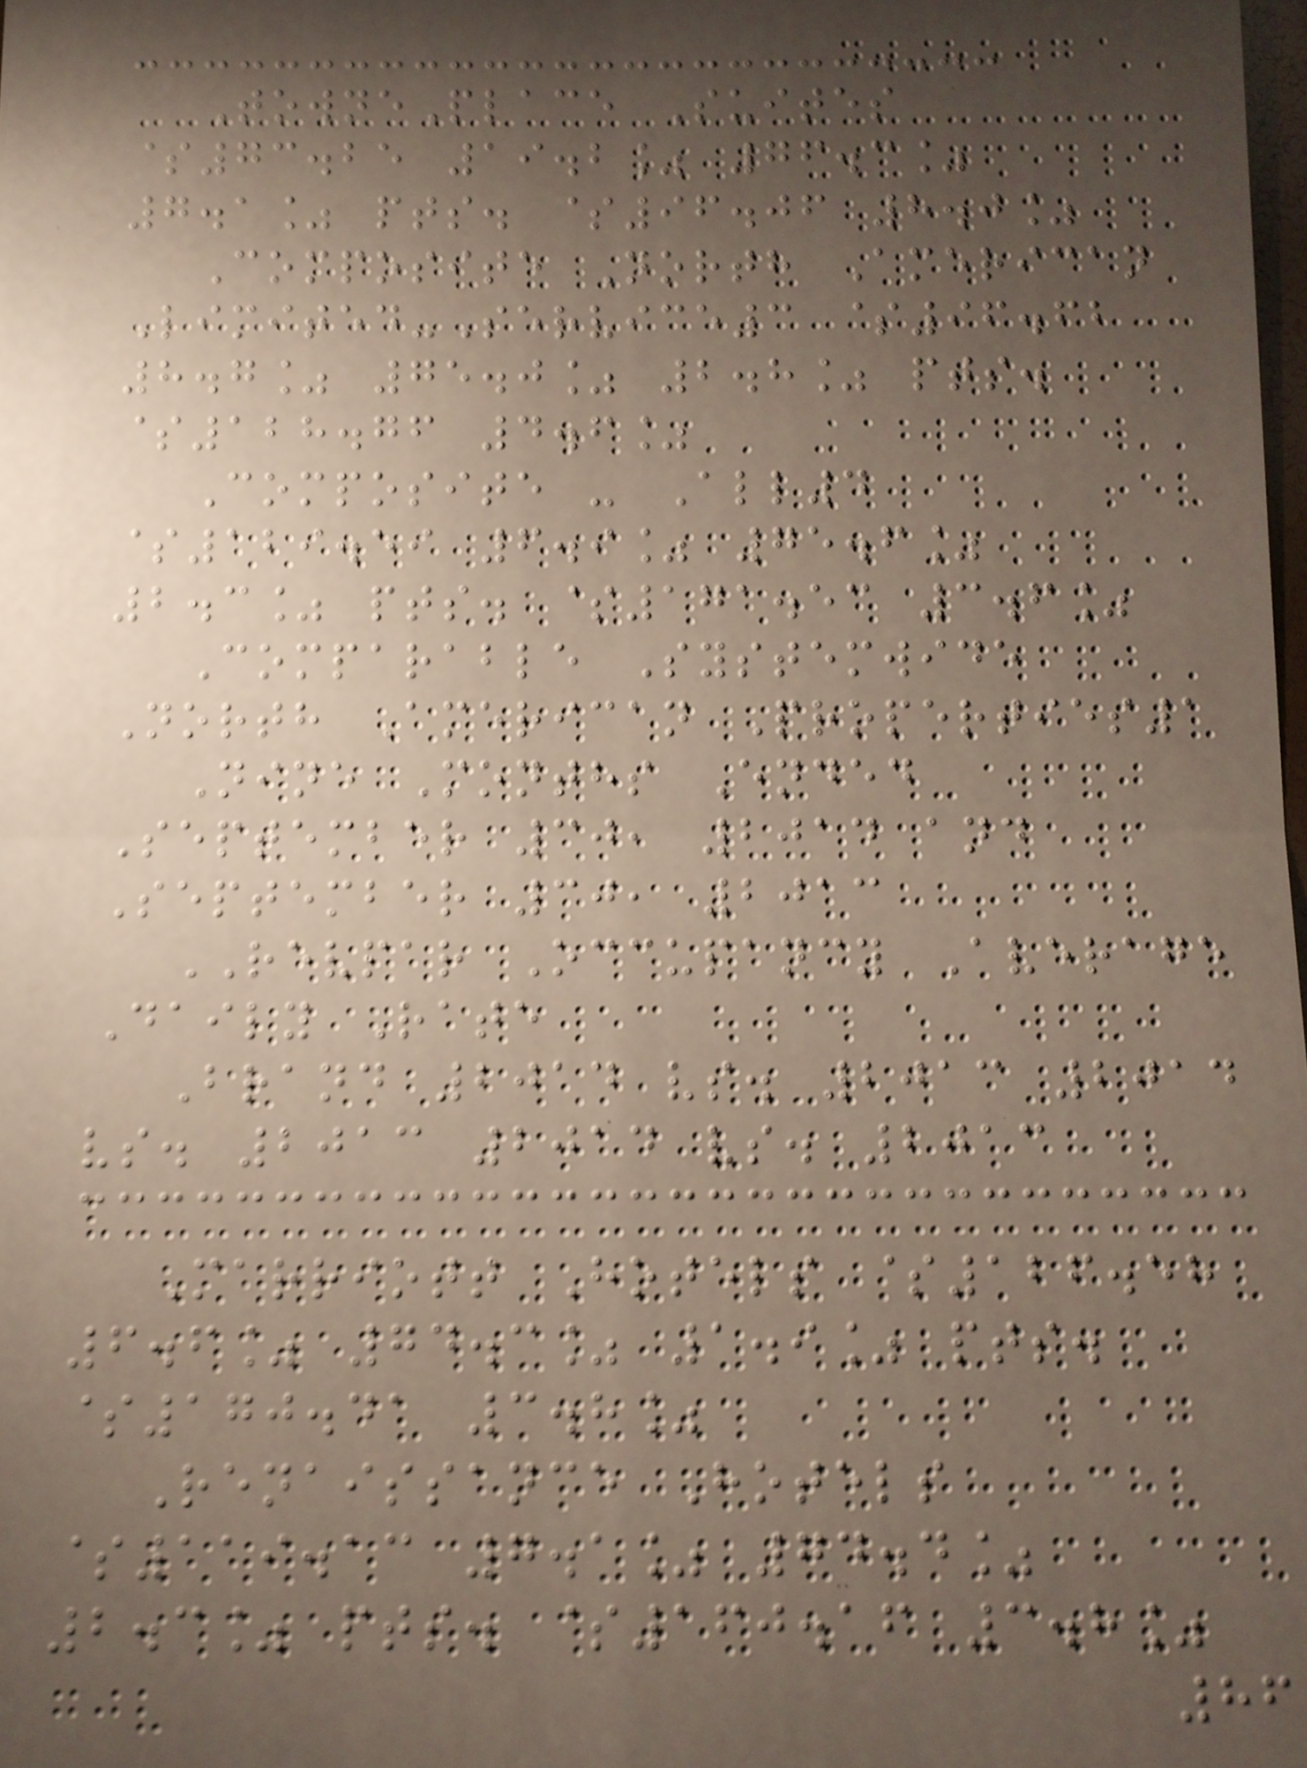TownePlace Suites
$73.25 19.2% 76.3%
7.1% pts. $96.06 8.0%
Composite North American
Limited-Service3 $96.62
8.7% 75.0% 2.8% pts.
$128.76 4.6%
Composite - All4
$129.59 6.9% 75.6%
2.3% pts. $171.53 3.6%
Comparable Systemwide
North American Properties1
Nine Months Ended
September 30, 2014 and
September 30, 2013
REVPAR Occupancy Average
Daily Rate
Brand 2014 vs. 2013 2014
vs. 2013 2014 vs. 2013
Marriott Hotels $126.58
6.6% 74.3% 1.9% pts.
$170.41 3.8%
Renaissance Hotels
$119.13 7.1% 74.4%
2.3% pts. $160.16 3.8%
86
